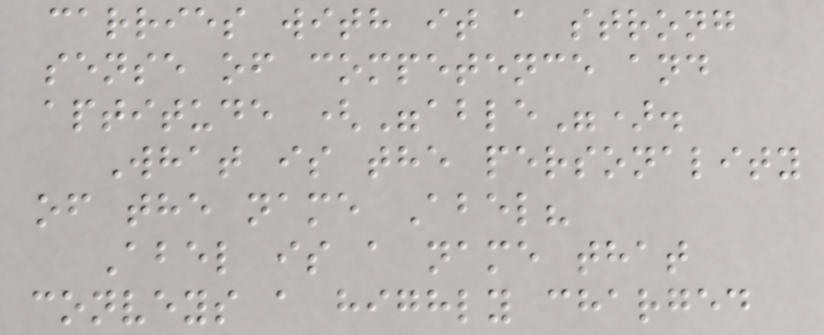carries with it a strong
sense of competence and
aptitude ("able").
What is the personality
of the name Abel?
Abel is a name that
conveys a highly charged
